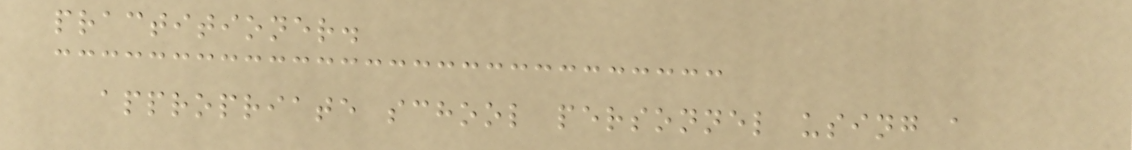practitioner.
appropriate school personnel using a
